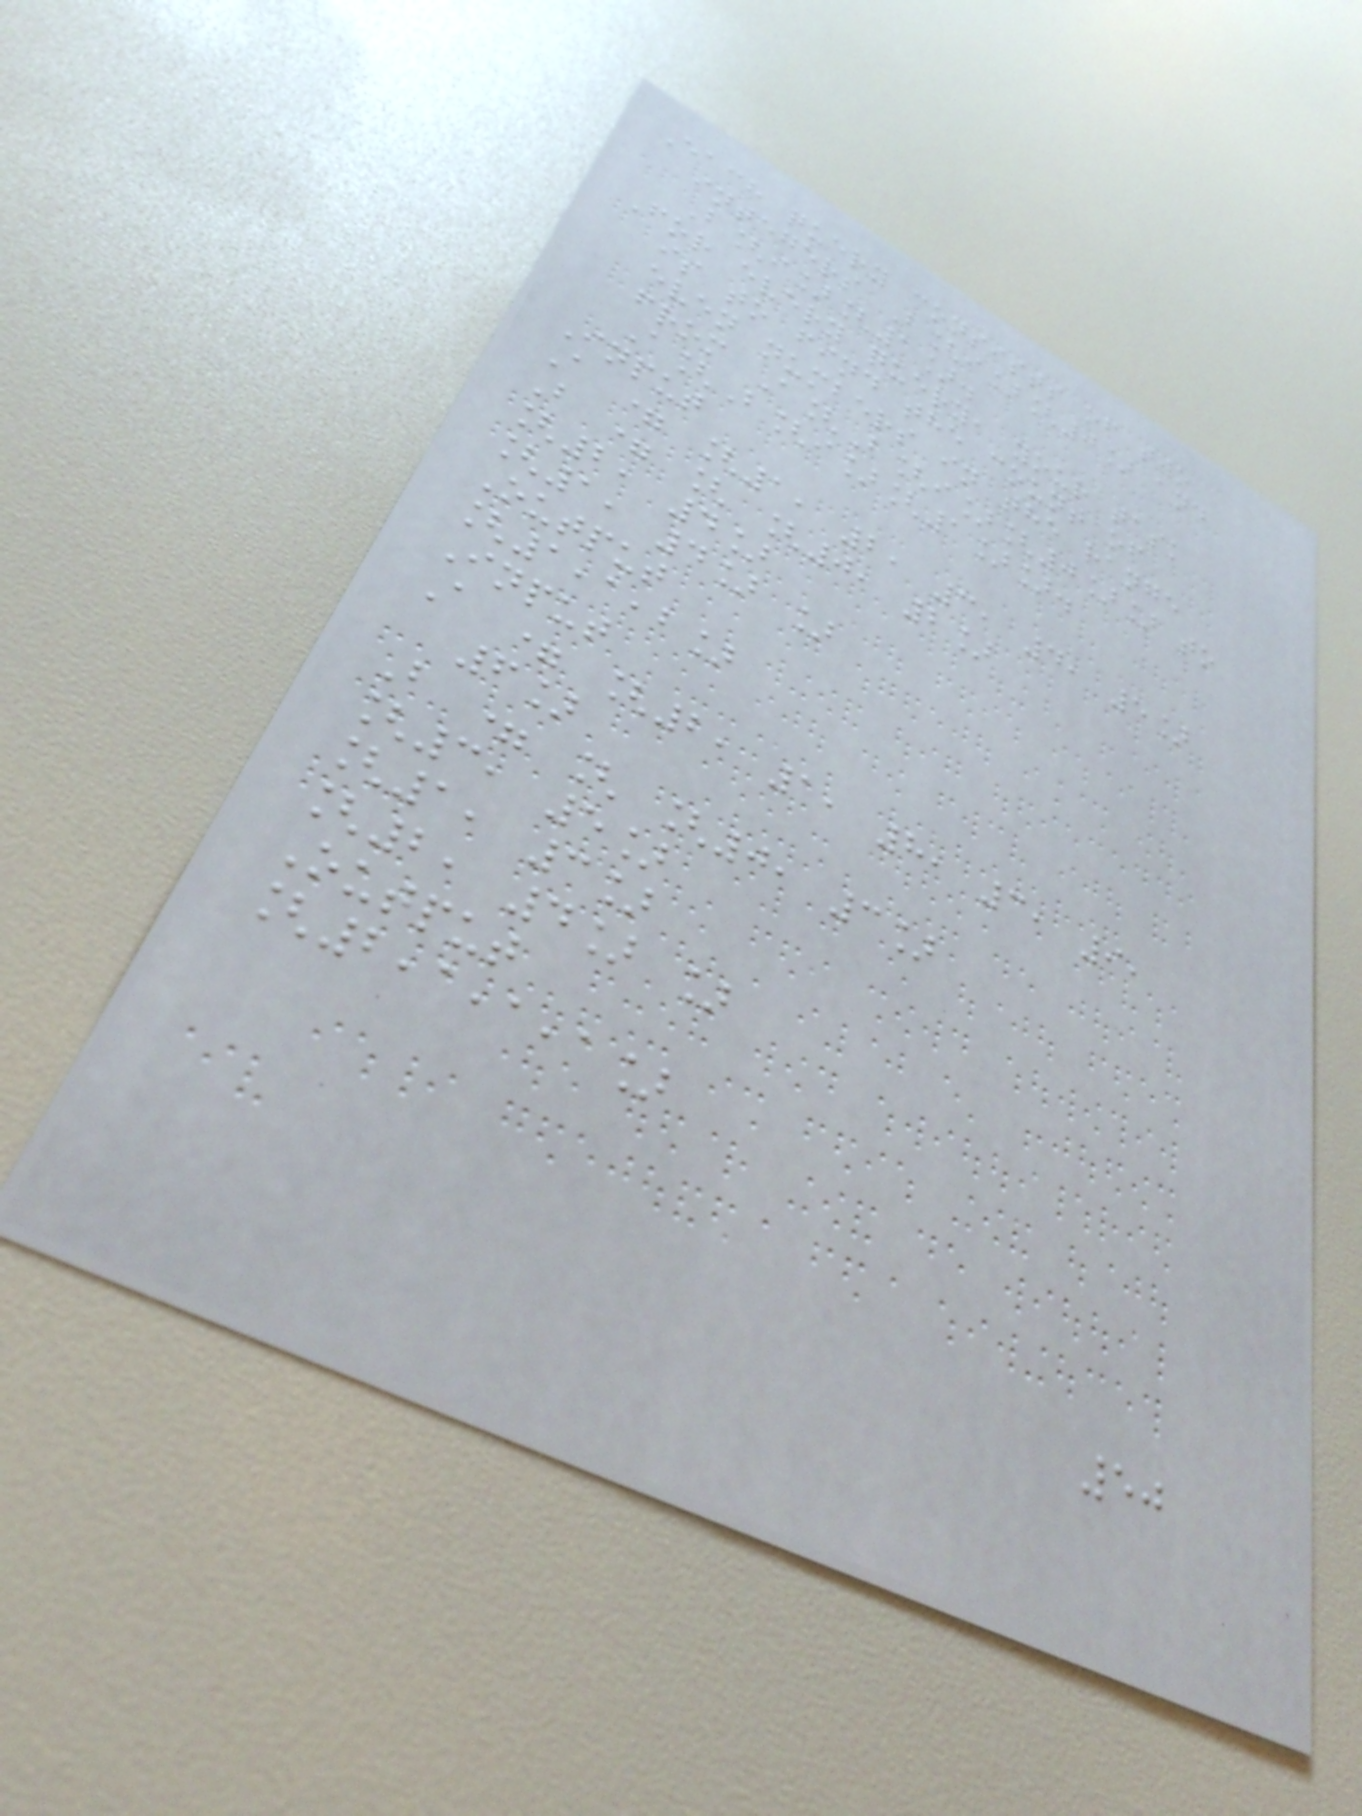Each query consists of two
integers B[i][0] and
B[i][1].
For every query, your task
is to find the count of
even numbers in the range
from A[B[i][0]] to
A[B[i][1]].
Input
A = [1, 2, 3, 4, 5]
B = [ [0, 2]
[2, 4]
[1, 4] ]
Output
[1,1,2]
Input
A = [2, 1, 8, 3, 9,
6]
B = [ [0, 3]
[3, 5]
[1, 3]
[2, 4] ]
Output
[2,1,1,1]
50
